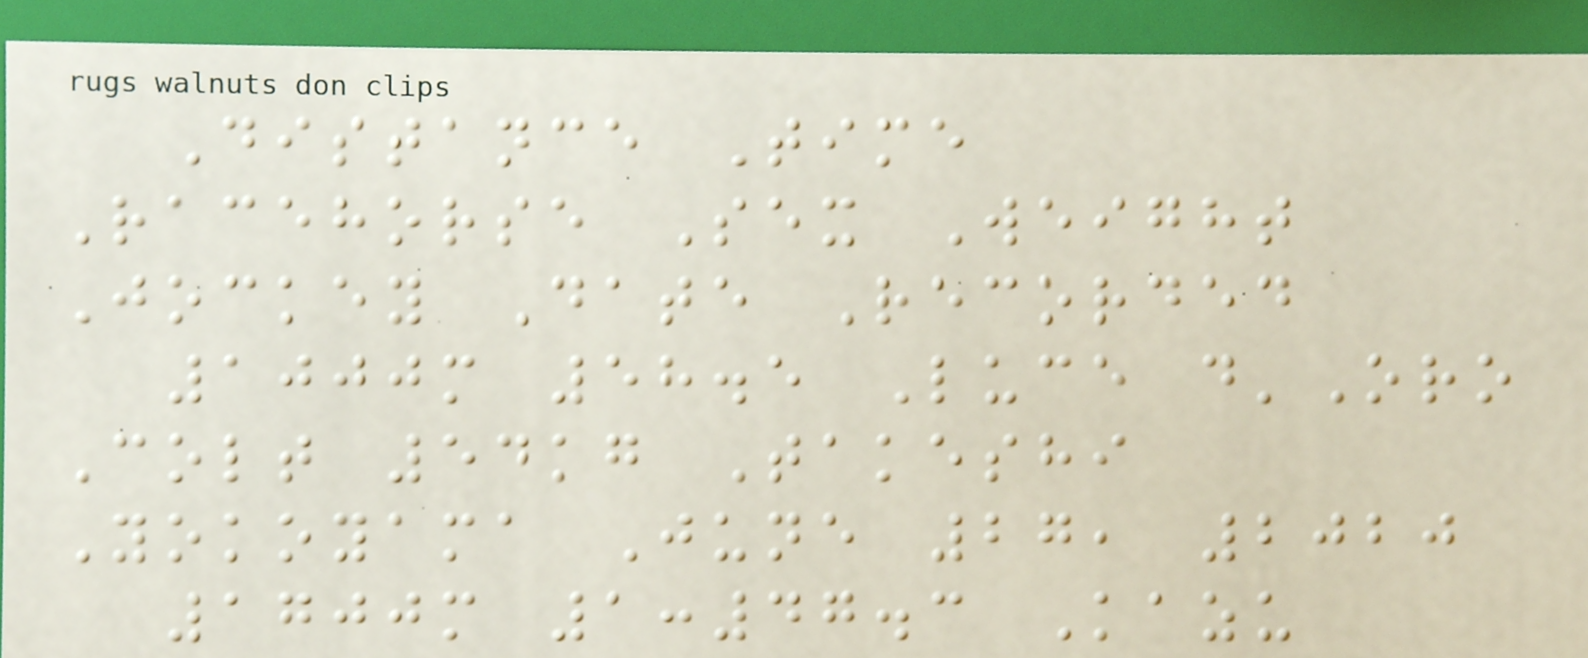Distance Time
Racehorse Sex Weight
Jockey Date Recorded
1000m 58.5 Luce d'Oro
Colt 54kg Takeshi
Yokoyama June 27, 2020
1700m 1:47.3 Kazu
